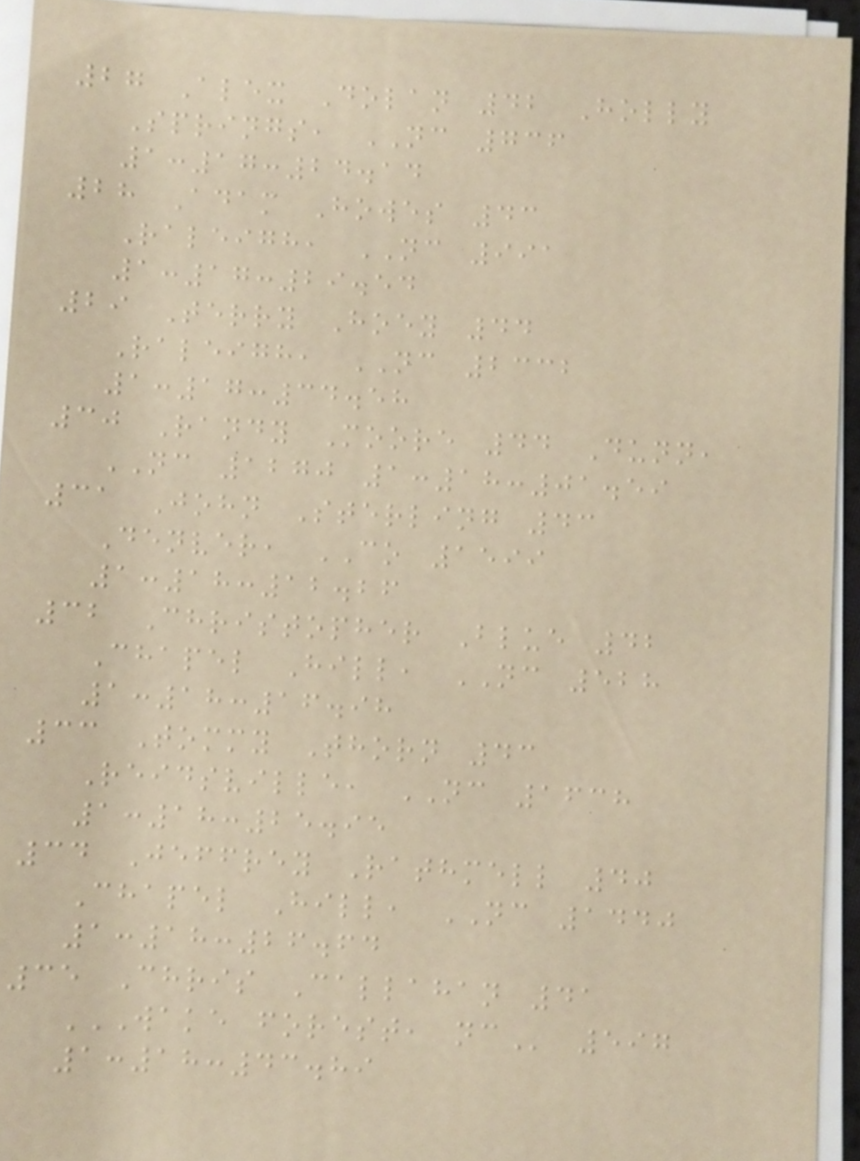27 Alex Dolan 42 Holly
Springs, NC 736
1:17:24.14
28 Adam Howes 43
Raleigh, NC 991
1:17:29.54
29 Terry Hoey 44
Raleigh, NC 2332
1:17:34.58
30 Randy Moore 44 Dunn,
NC 1270 1:18:01.59
31 John Sterling 43
Denver, CO 1599
1:18:12.26
32 Christopher Blue 42
Chapel Hill, NC 528
1:18:16.98
33 Tommy Thorn 43
Reidsville, NC 1638
1:18:25.95
34 Jeffrey Rathmell 40
Chapel Hill, NC 1440
1:18:26.64
35 Chris Callahan 41
WAKE FOREST, NC 597
1:18:43.89
